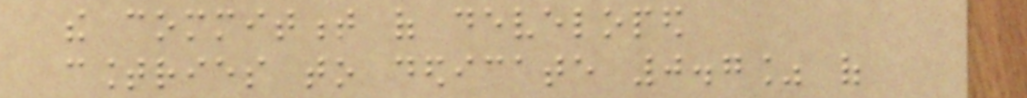the commitment of developed
countries to dedicate 0.7% of
